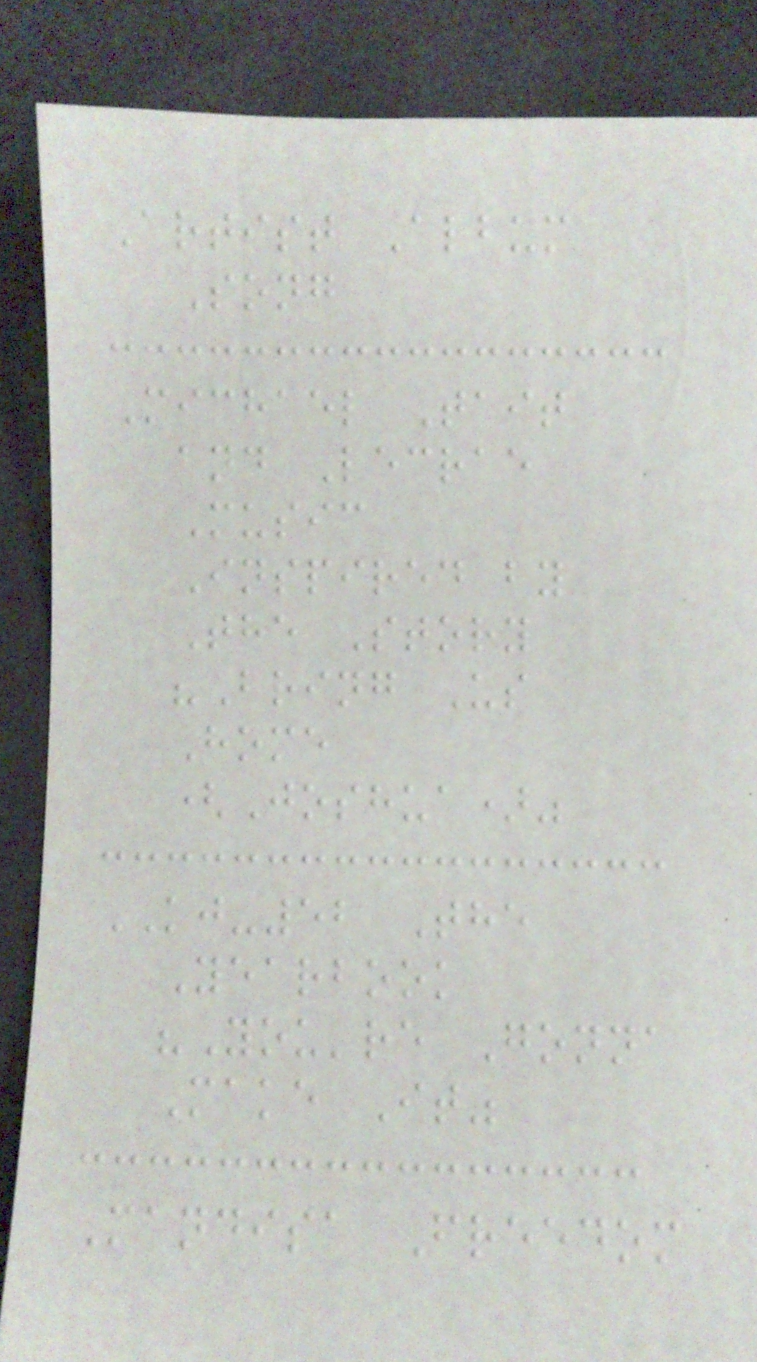Artist Album
Song
Michael Tait
and Lecrae
Music
Inspired by
The Story
"Bring Us
Home
(Joshua)"
KJ-52 The
Yearbook
"You're Gonna
Make It"
Mandisa Freedom
